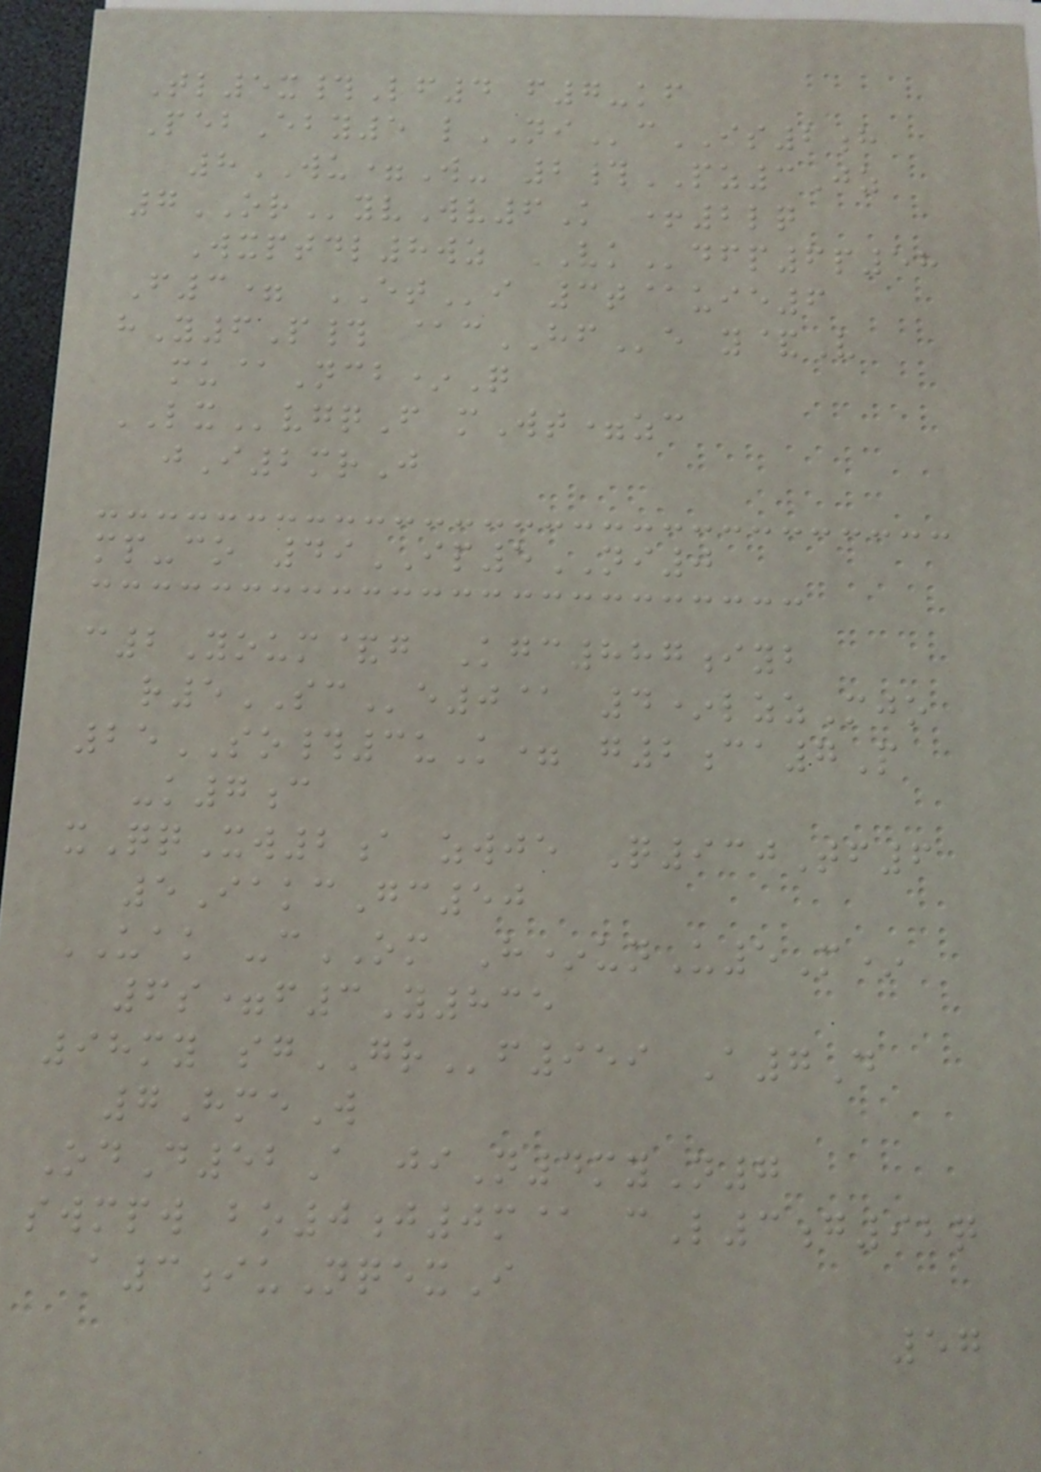Tl5x#Lf4 f7-kf
PebEby5 lNIcIS2h
8WU=W- 2#PZ3Jz
7ORyvWv6K +2lq
Wxptdl8wz VKdfp6p58
F3= ETi 3t@uie6
hY6P# @cHFe y&V
mu@Ncb*Q
LXvgqF mWt=zc
jI2mrJ
mp-co 49IP5NI0
c2Youm&g Kgc887iyb
r5SCe0@ 4*lzzMjo
25SO#3uK= g2ca7P
-k7c
xQqXw2a zwje Q930Tf6
5IakcGc50
UAK -cOM H*unU5M*
6s=f3Y835
98my sgGRf959 A7D
7HmeW
OdD52A jiN4myN7
swmpw bo0j0m@ cL3g92q
a3iuNqexI
57
